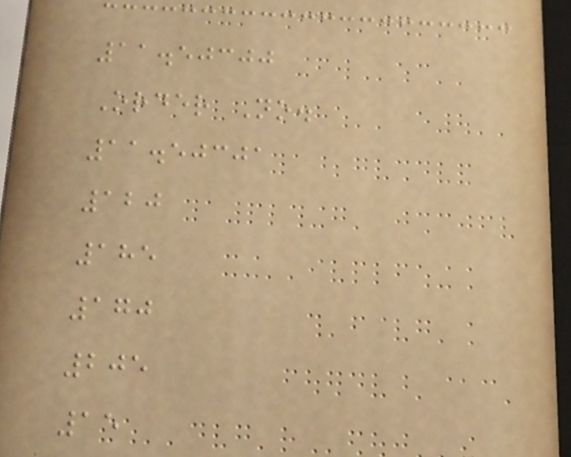11.50300
Order No.
11.50301
120
185
170
205
15
